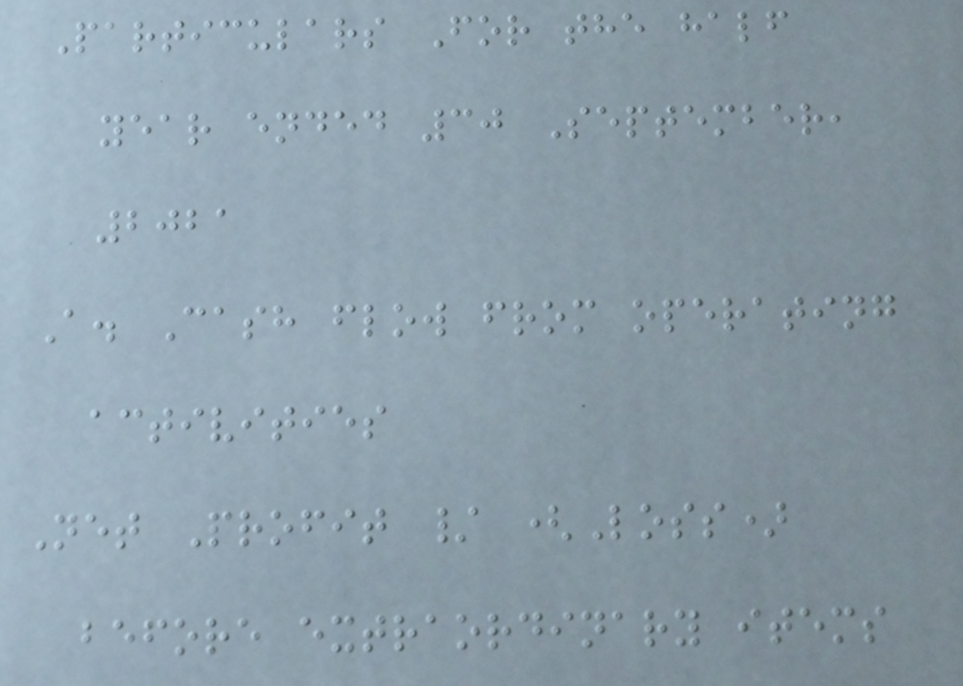Particulars For the half
year ended 30 September,
2021
A. Cash flow from operating
activities
Net Profit / (Loss)
before extraordinary items
